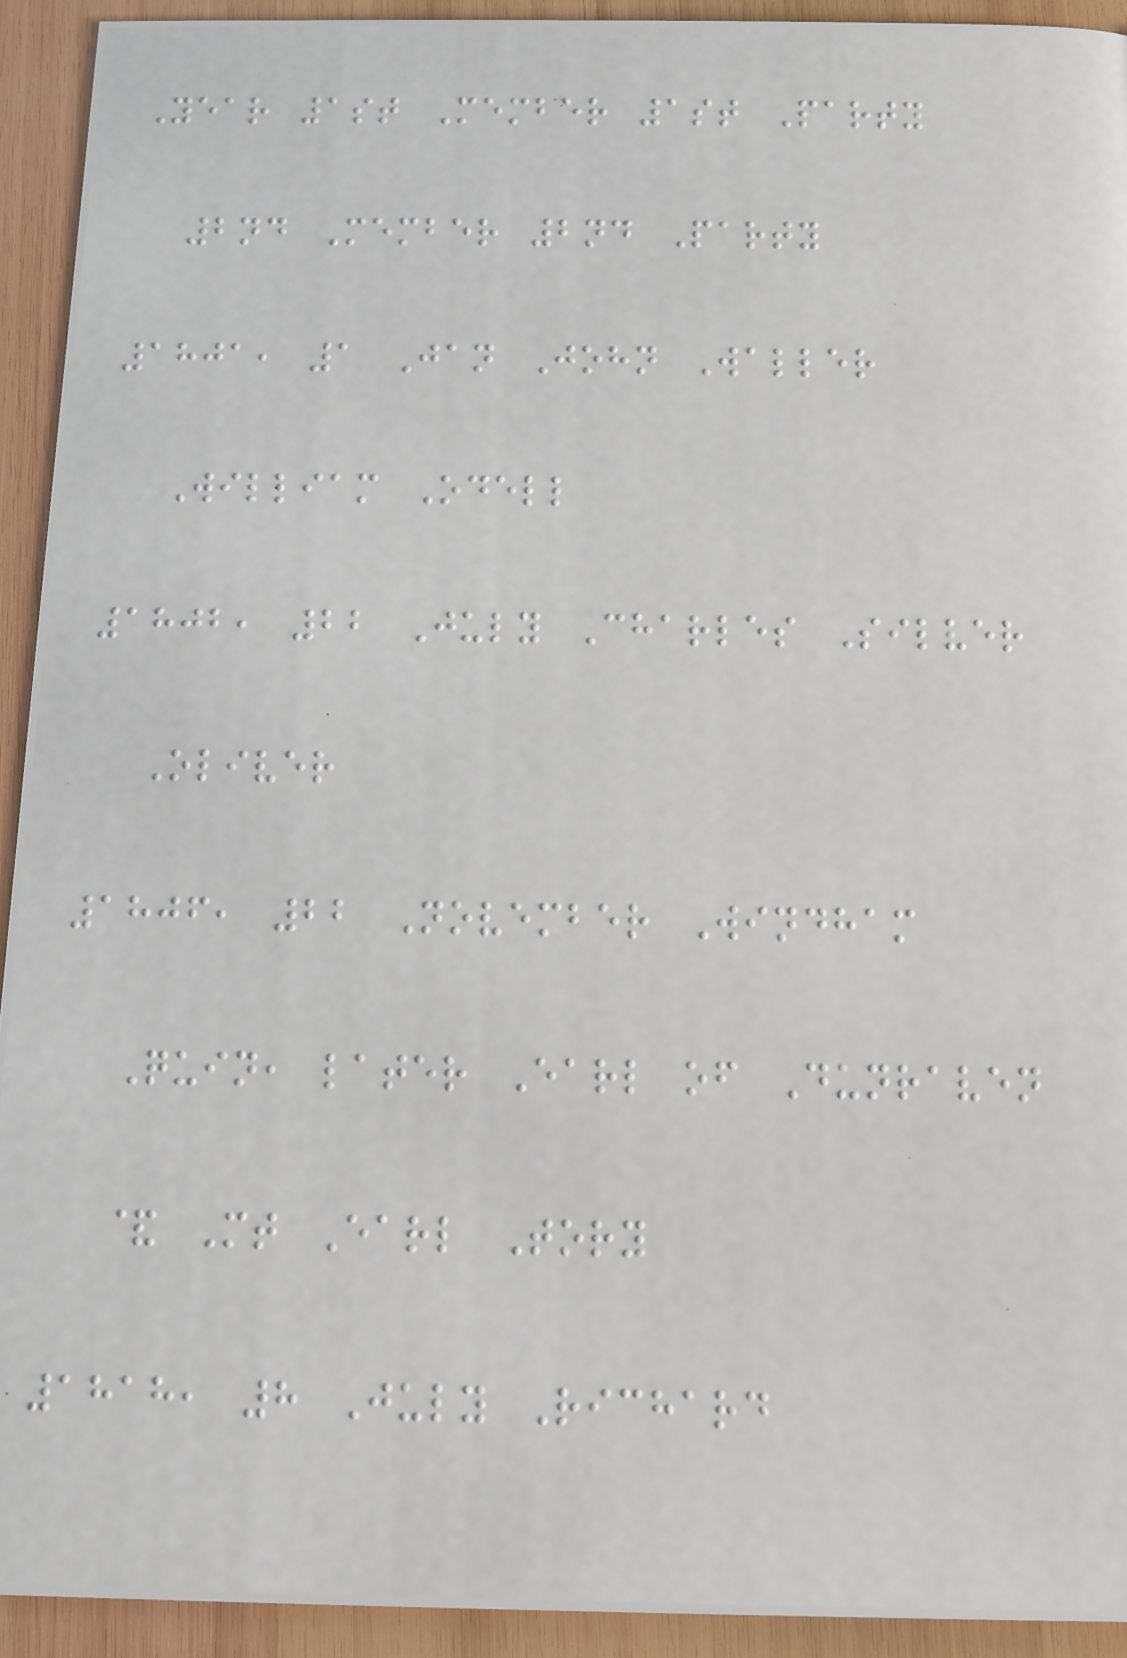Year 1st Member 1st Party
2nd Member 2nd Party
1801, 1 Jan John Waller
William Odell
1802, 22 July Charles Silver
Oliver
1806, 22 November Windham
Quin, later Earl of Dunraven
& Mt Earl Tory
1818, 8 July Richard
